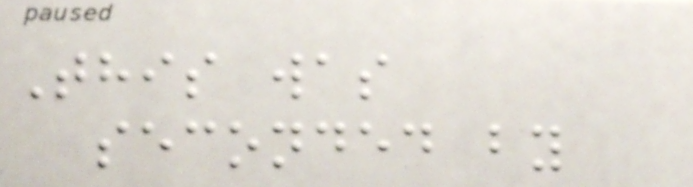This was
seconded by
